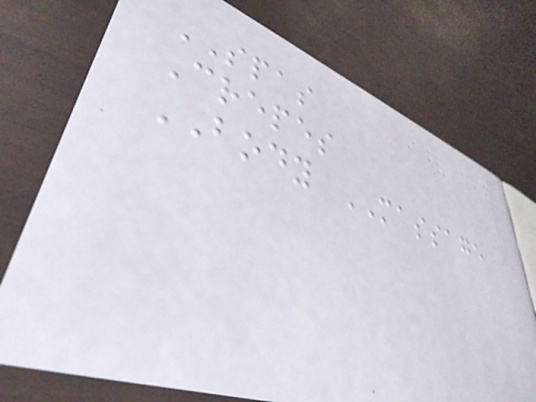SPAS
Crepes
BODY MASSAGE
